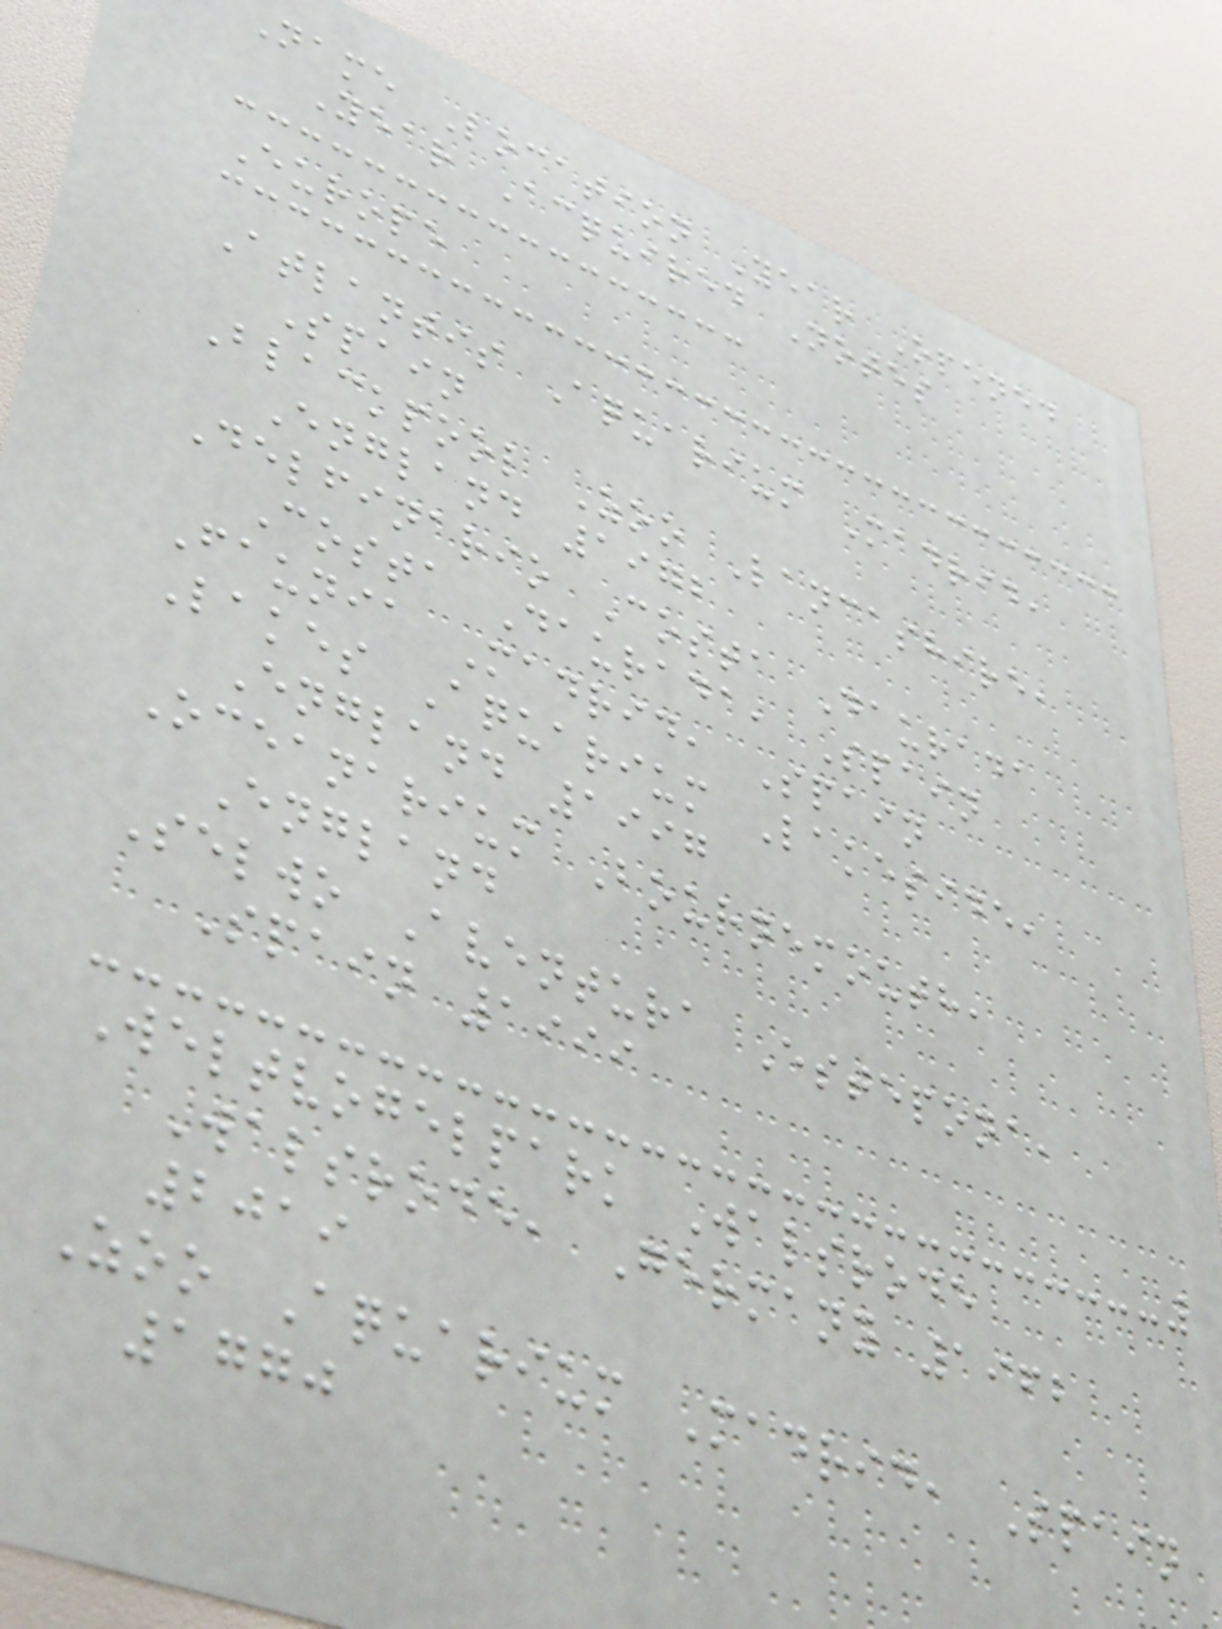Name Location Year Opened
Year Acquired Notes
Europe
Atlantis Aquarium Madrid,
Spain
Blackpool Zoo Lancashire,
England 1972
Delfinario Costa Daurada
Costa Daurada, Spain
Faunia Madrid, Spain
Lakes Aquarium Lakeside,
England 1997
Oceanarium Bournemouth,
England
Selwo Aventura Estepona,
Spain 1999
Weltvogelpark Walsrode
Walsrode, Germany 1962
2019
Zoo Aquarium Madrid, Spain
1770
